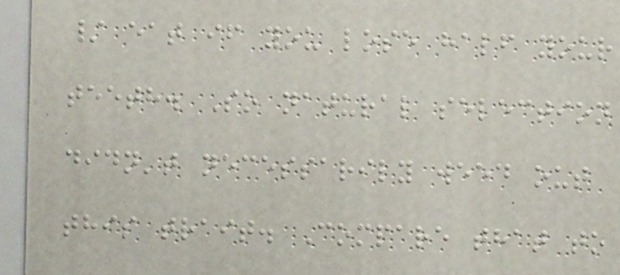/ eat if you lose half your
teeth. So natural selection
didn't necessarily weed out
this trait. Compare that to
